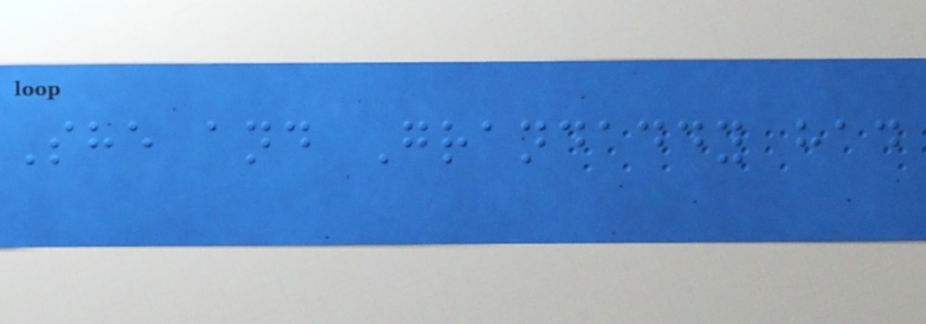She and Grandaddy had
